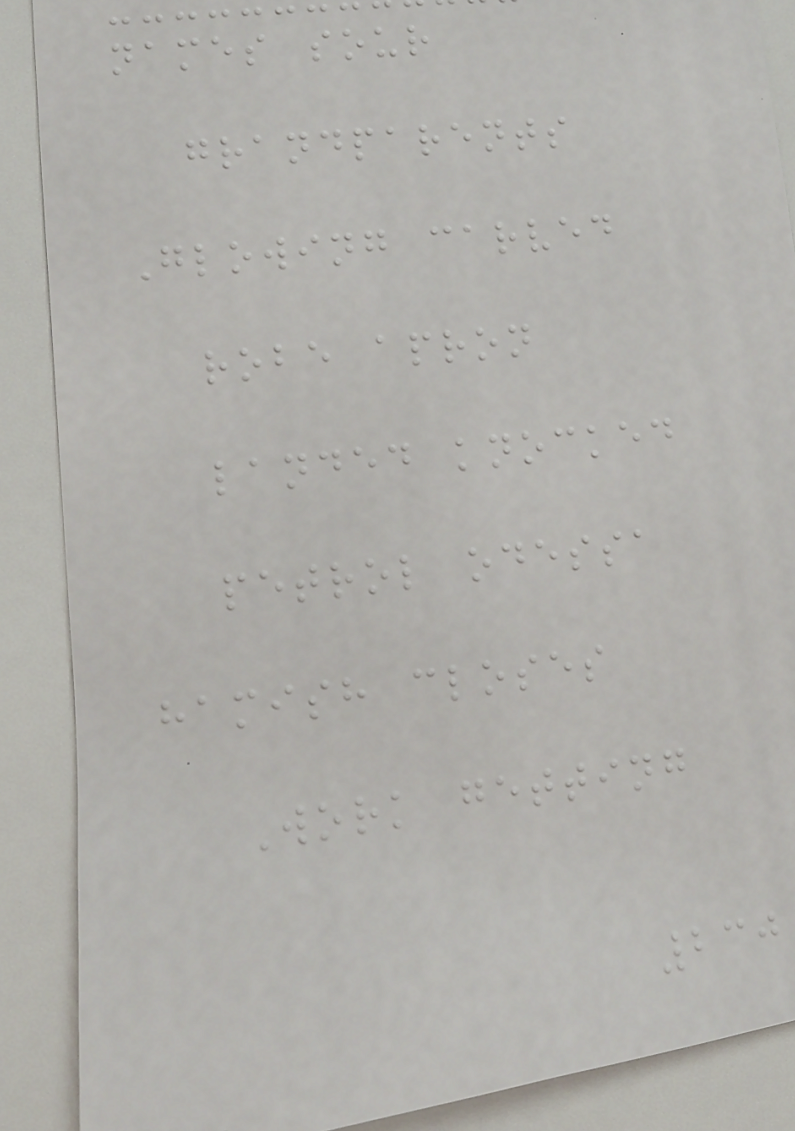names sour
grandparents
Glowing carved
robe apron
landed knocked
petrol odessa
hamish closes
Work getting
230
